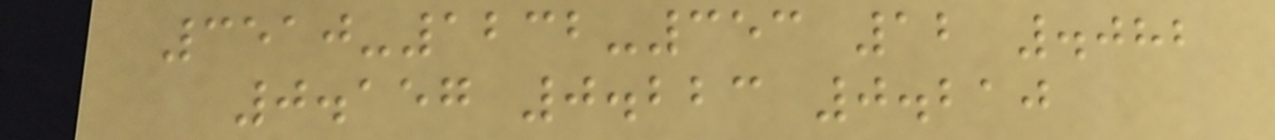3510-1232-353 12 .082
0.157 0.223 0.210
